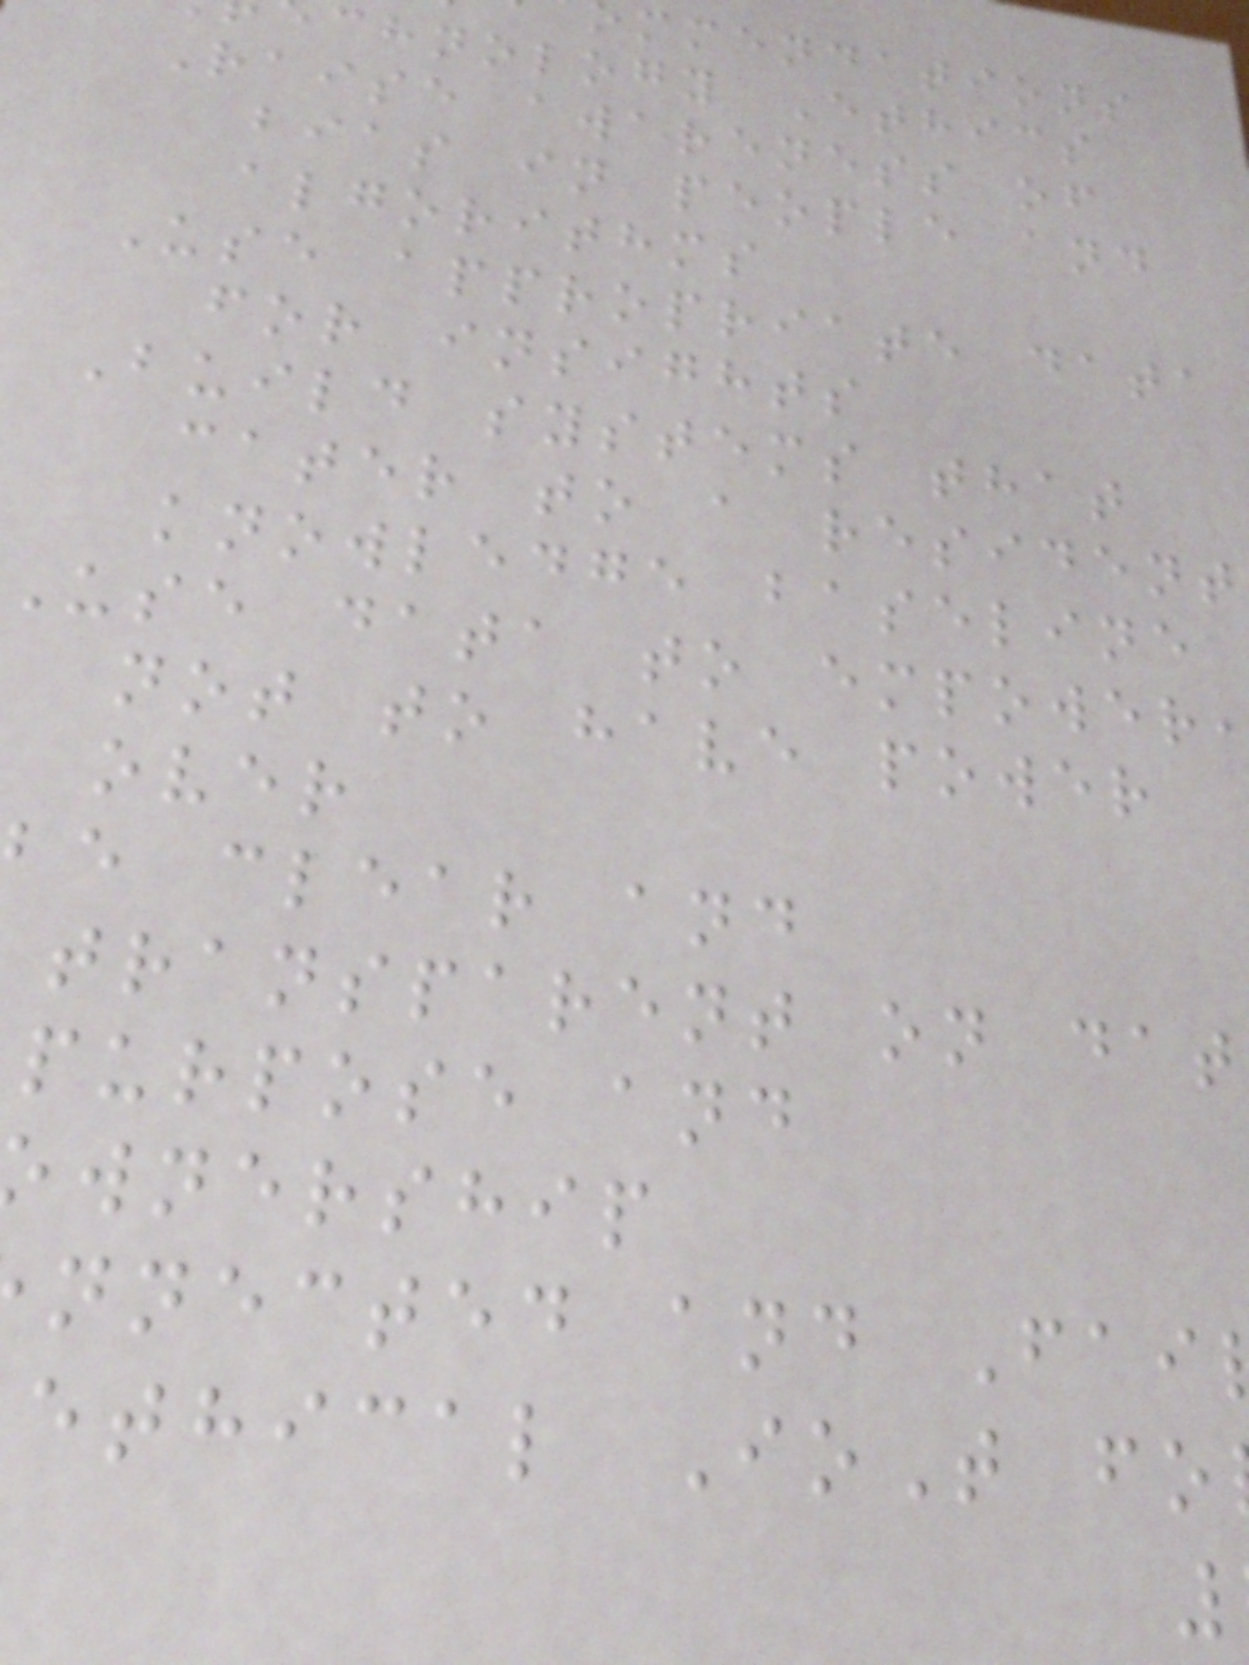mmendations
chnology Ethics
Raise awareness of
bias in people and
algorithms
Use appropriate data
for insights
Build systems that
cater to a resident
knowledge baseline
use data to empower
not to have power
over
e clear and
transparent on dat
purpose and
wnership
nnected and Fai
ethical IoT fo
